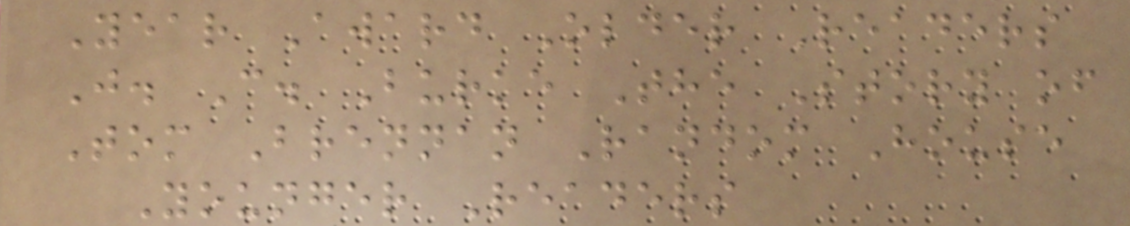Year Award Older Readers
J. C. Burke The Story of
Tom Brennan Random House
Younger Readers
